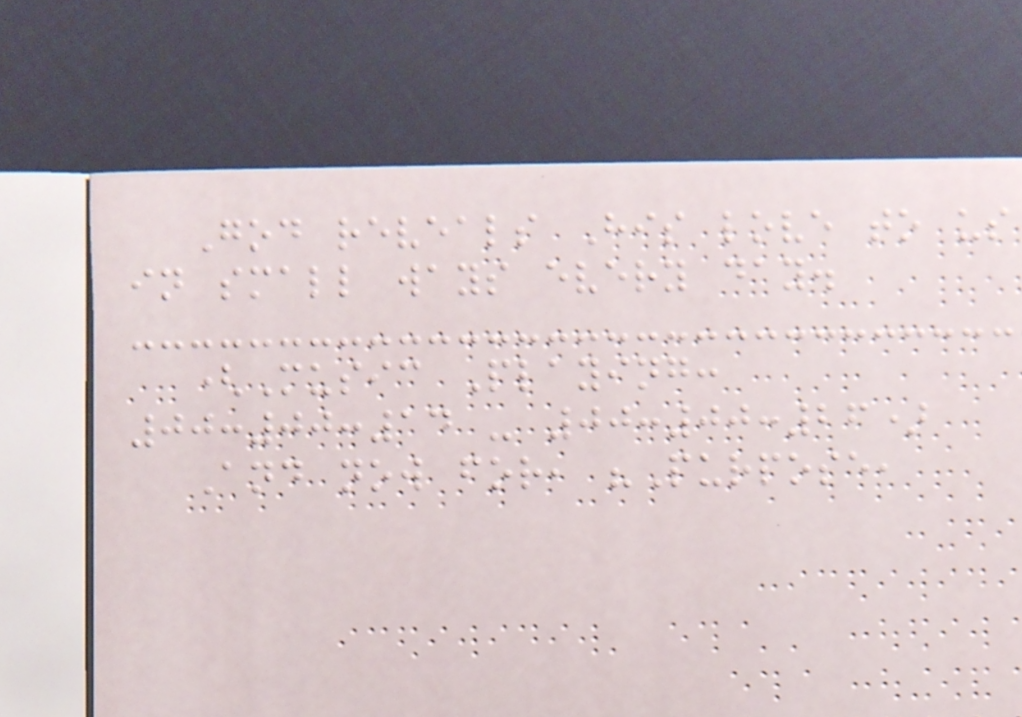God reveals His love to us
in small ways every day.
(Music Playing:
00:00:14 - 00:00:26)
And now for, "Purpose,
